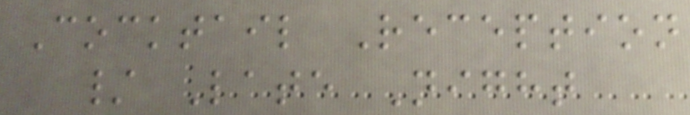Cocktail Reception
/ Late Night
